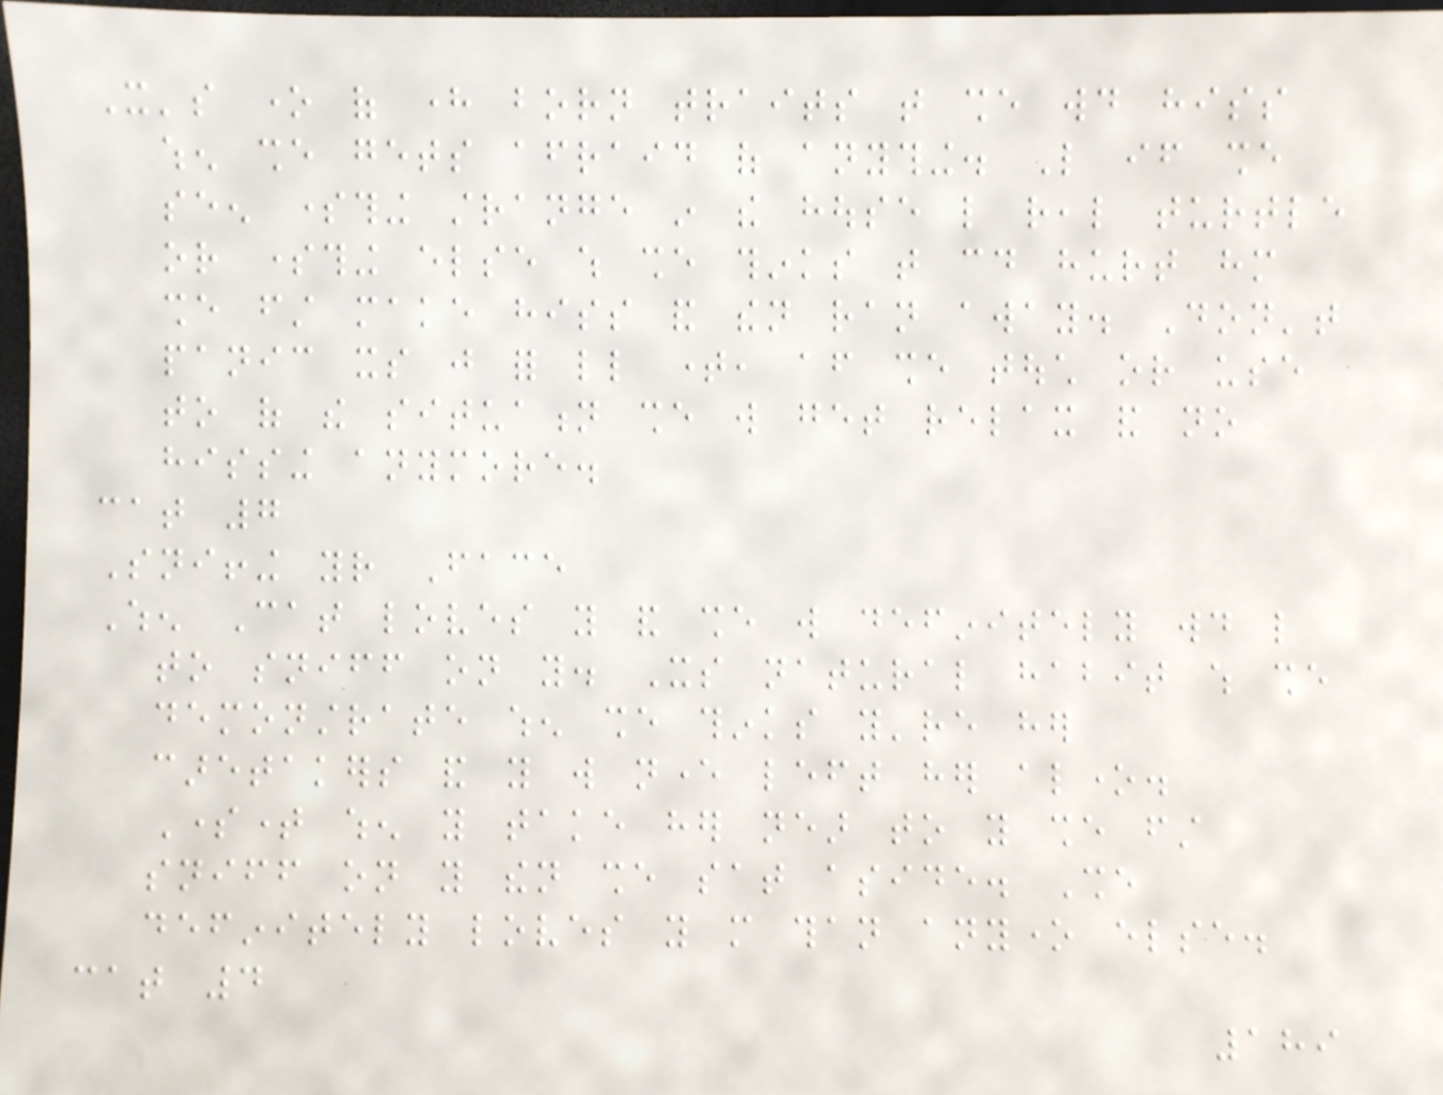It's one of here born traits that she would hiss
when she gets afraid of anything. Like if she
seen something strange in the house like real turtle
or something else which she thinks that could hurt him
she first make hiss and then ran away. Don't
panic its just for little time, after she touch or use
to of the situation she will get relax and no
hissing anymore.
cat 7
Sniffing your Face
When Cat loves you and she will definitely would like
to sniff on you. Its natural habit which she
demonstrate when she thinks you're her
caretakers and you will never left her alone.
Sometime when you take her near to you she first
sniff on you then she sat aside. She
definitely loves you more than anyone else.
cat 4
189
